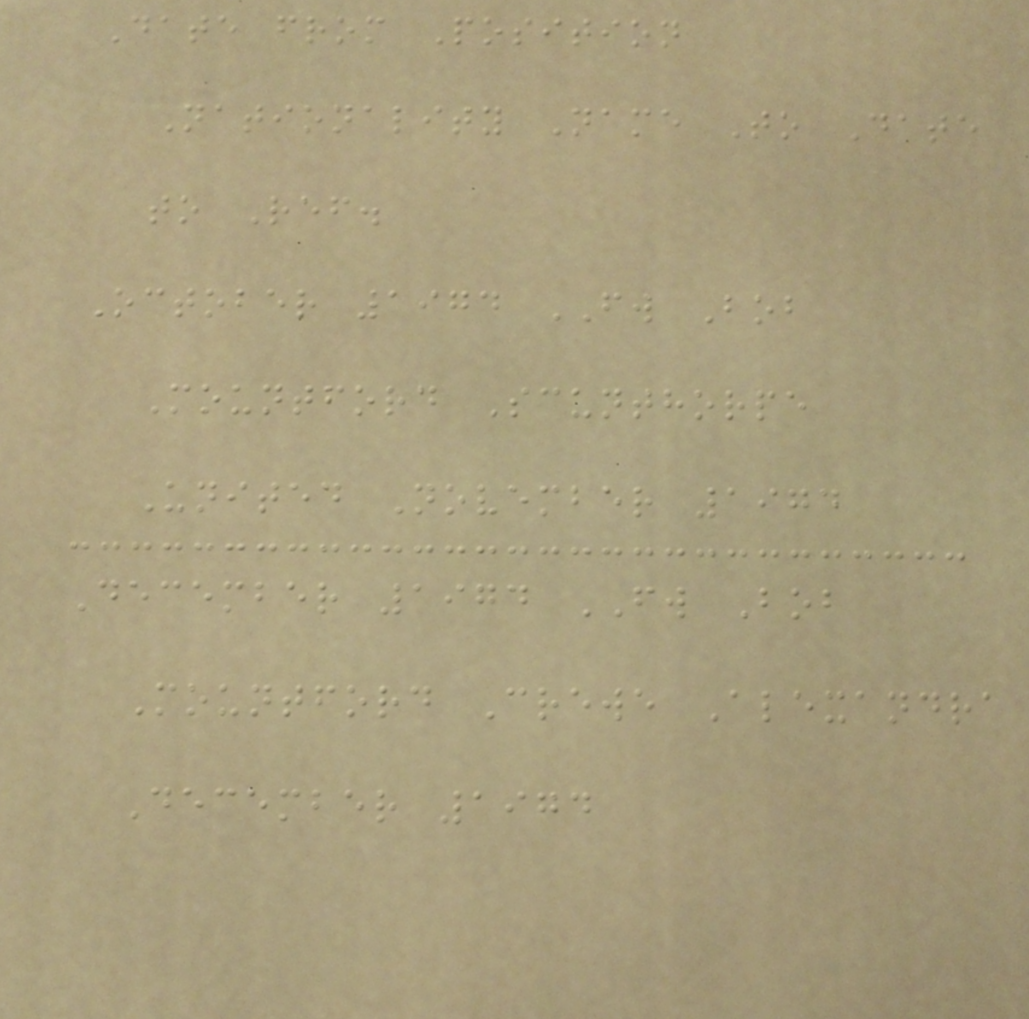Date from Position
Nationality Name To Date
to Ref.
October 1974 FW Bob
Mountford Scunthorpe
United November 1974
December 1974 FW Bob
Mountford Crewe Alexandra
December 1974
